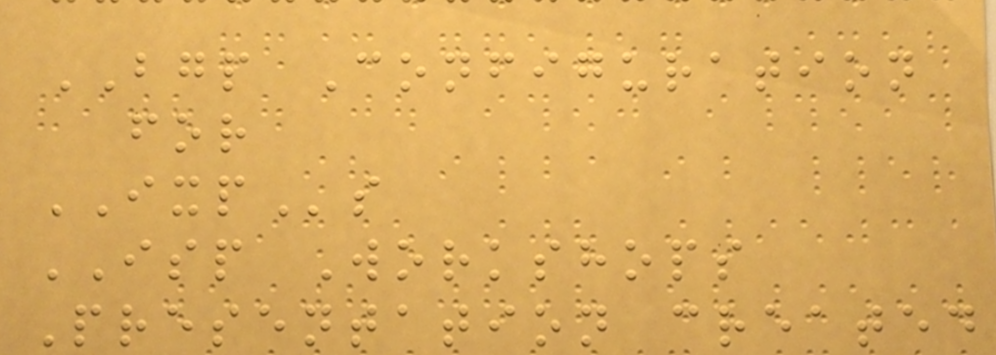BGP Configuration
for
IXPs
ISP Workshops
Presentation created
